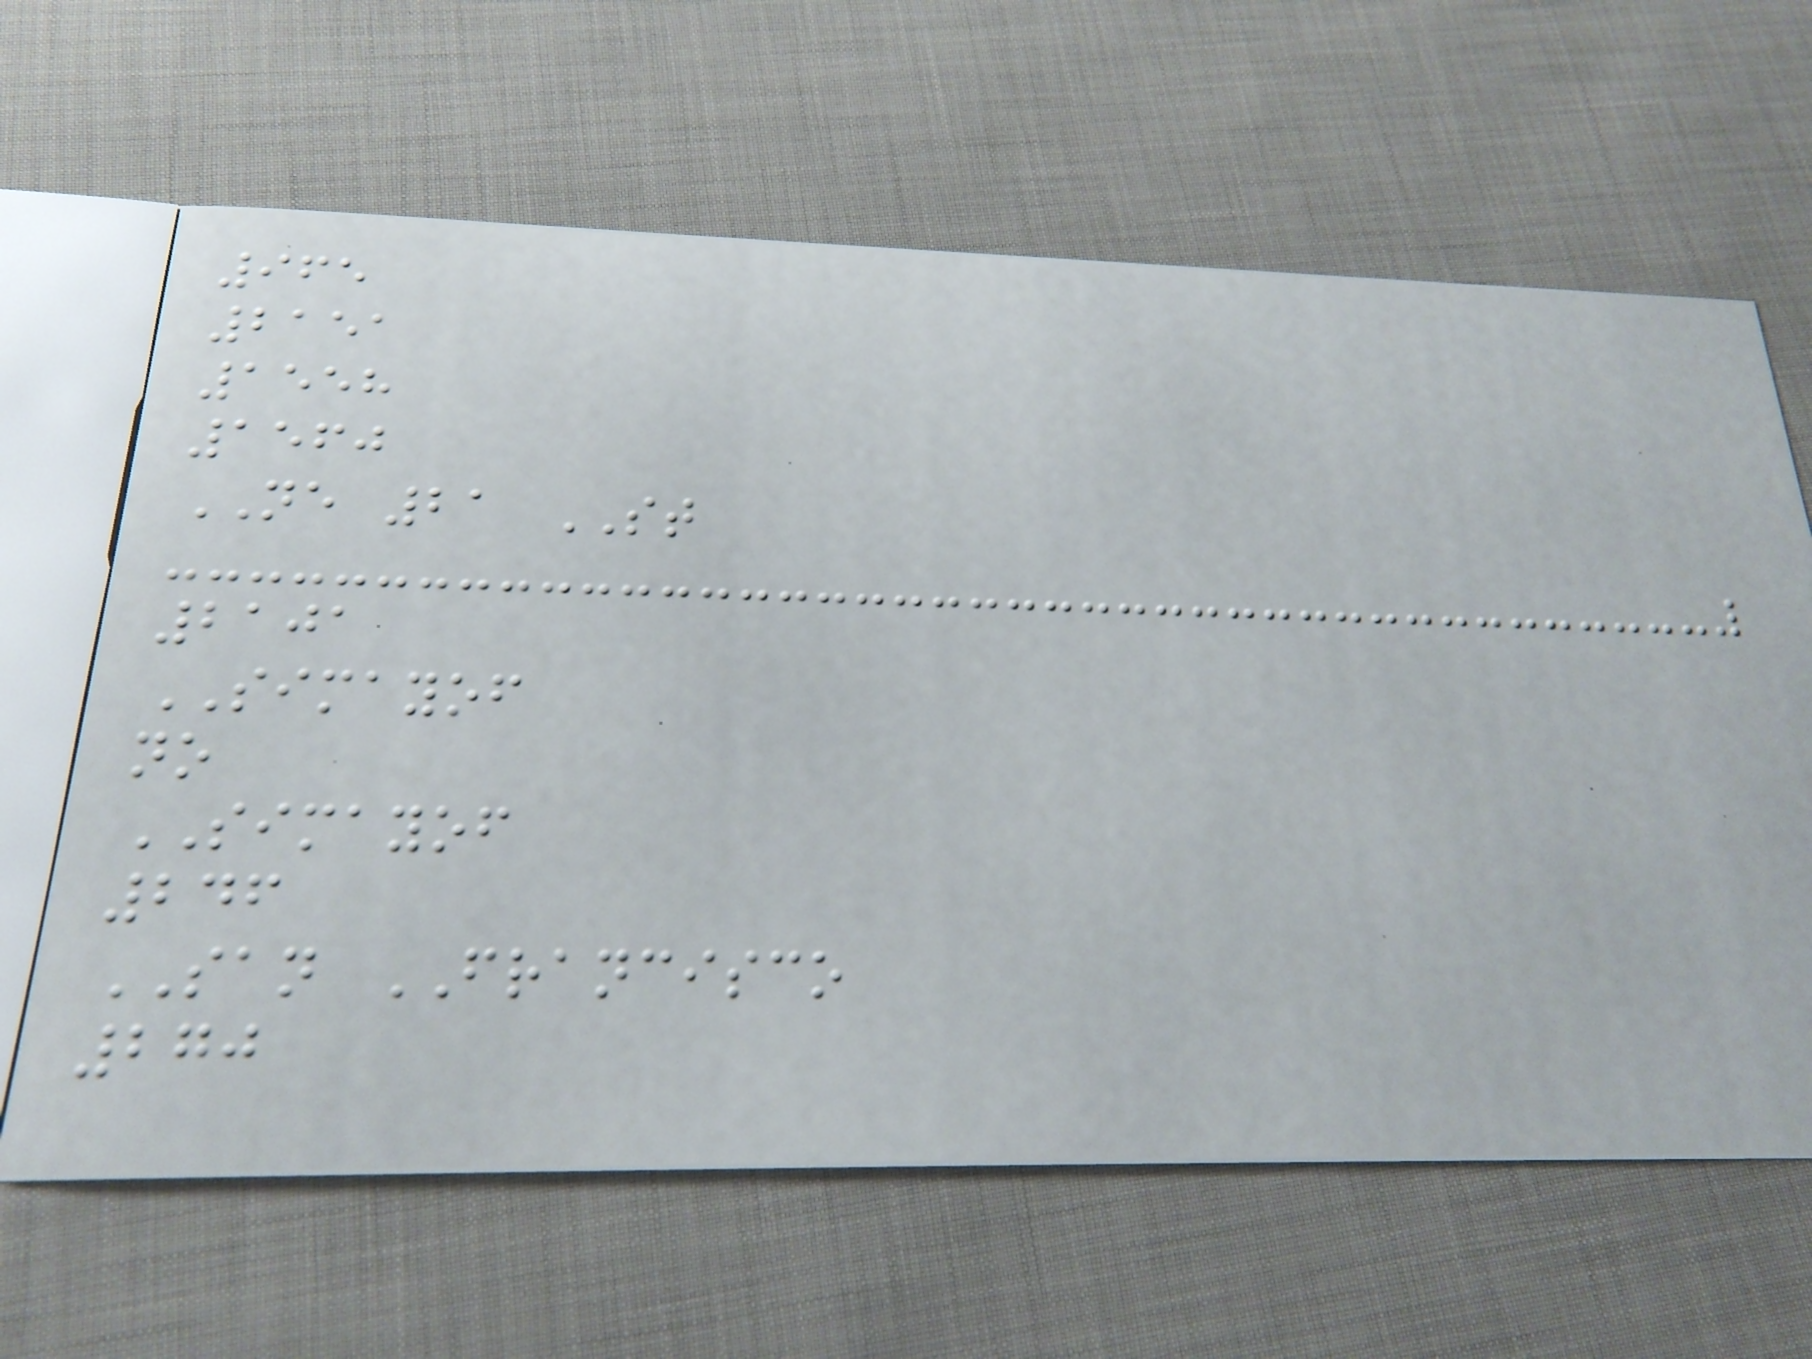965
2151
1558
1560
NE 21 ST
2101
SIMAYOF
no
SIMAYOF
246
SAN FRANCISCO
270
